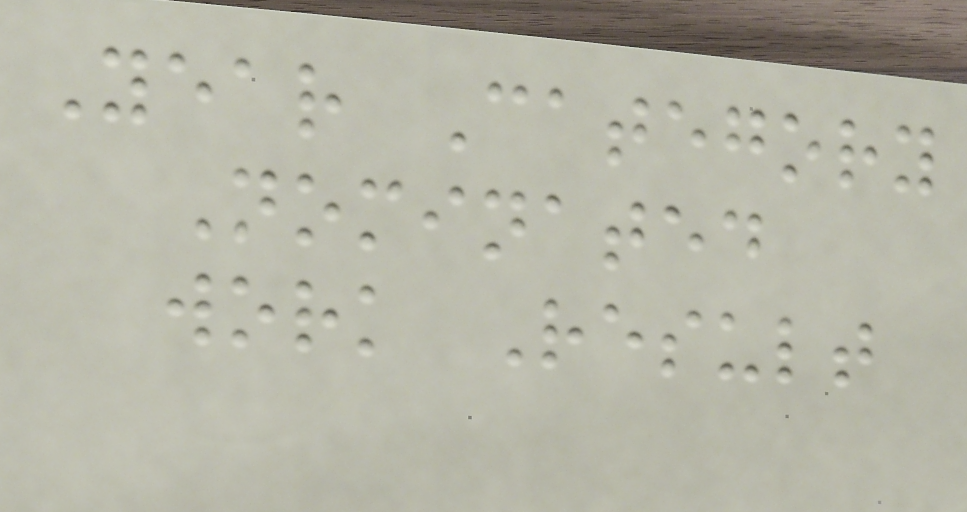Year Category
Nominated
work Result
